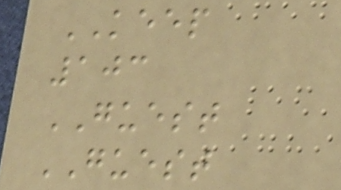KEEP
103
GUEST
GUEST
